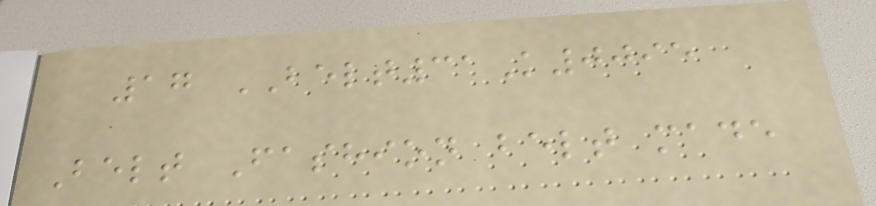17 BELT31K0095
Belt Fashion belt made
